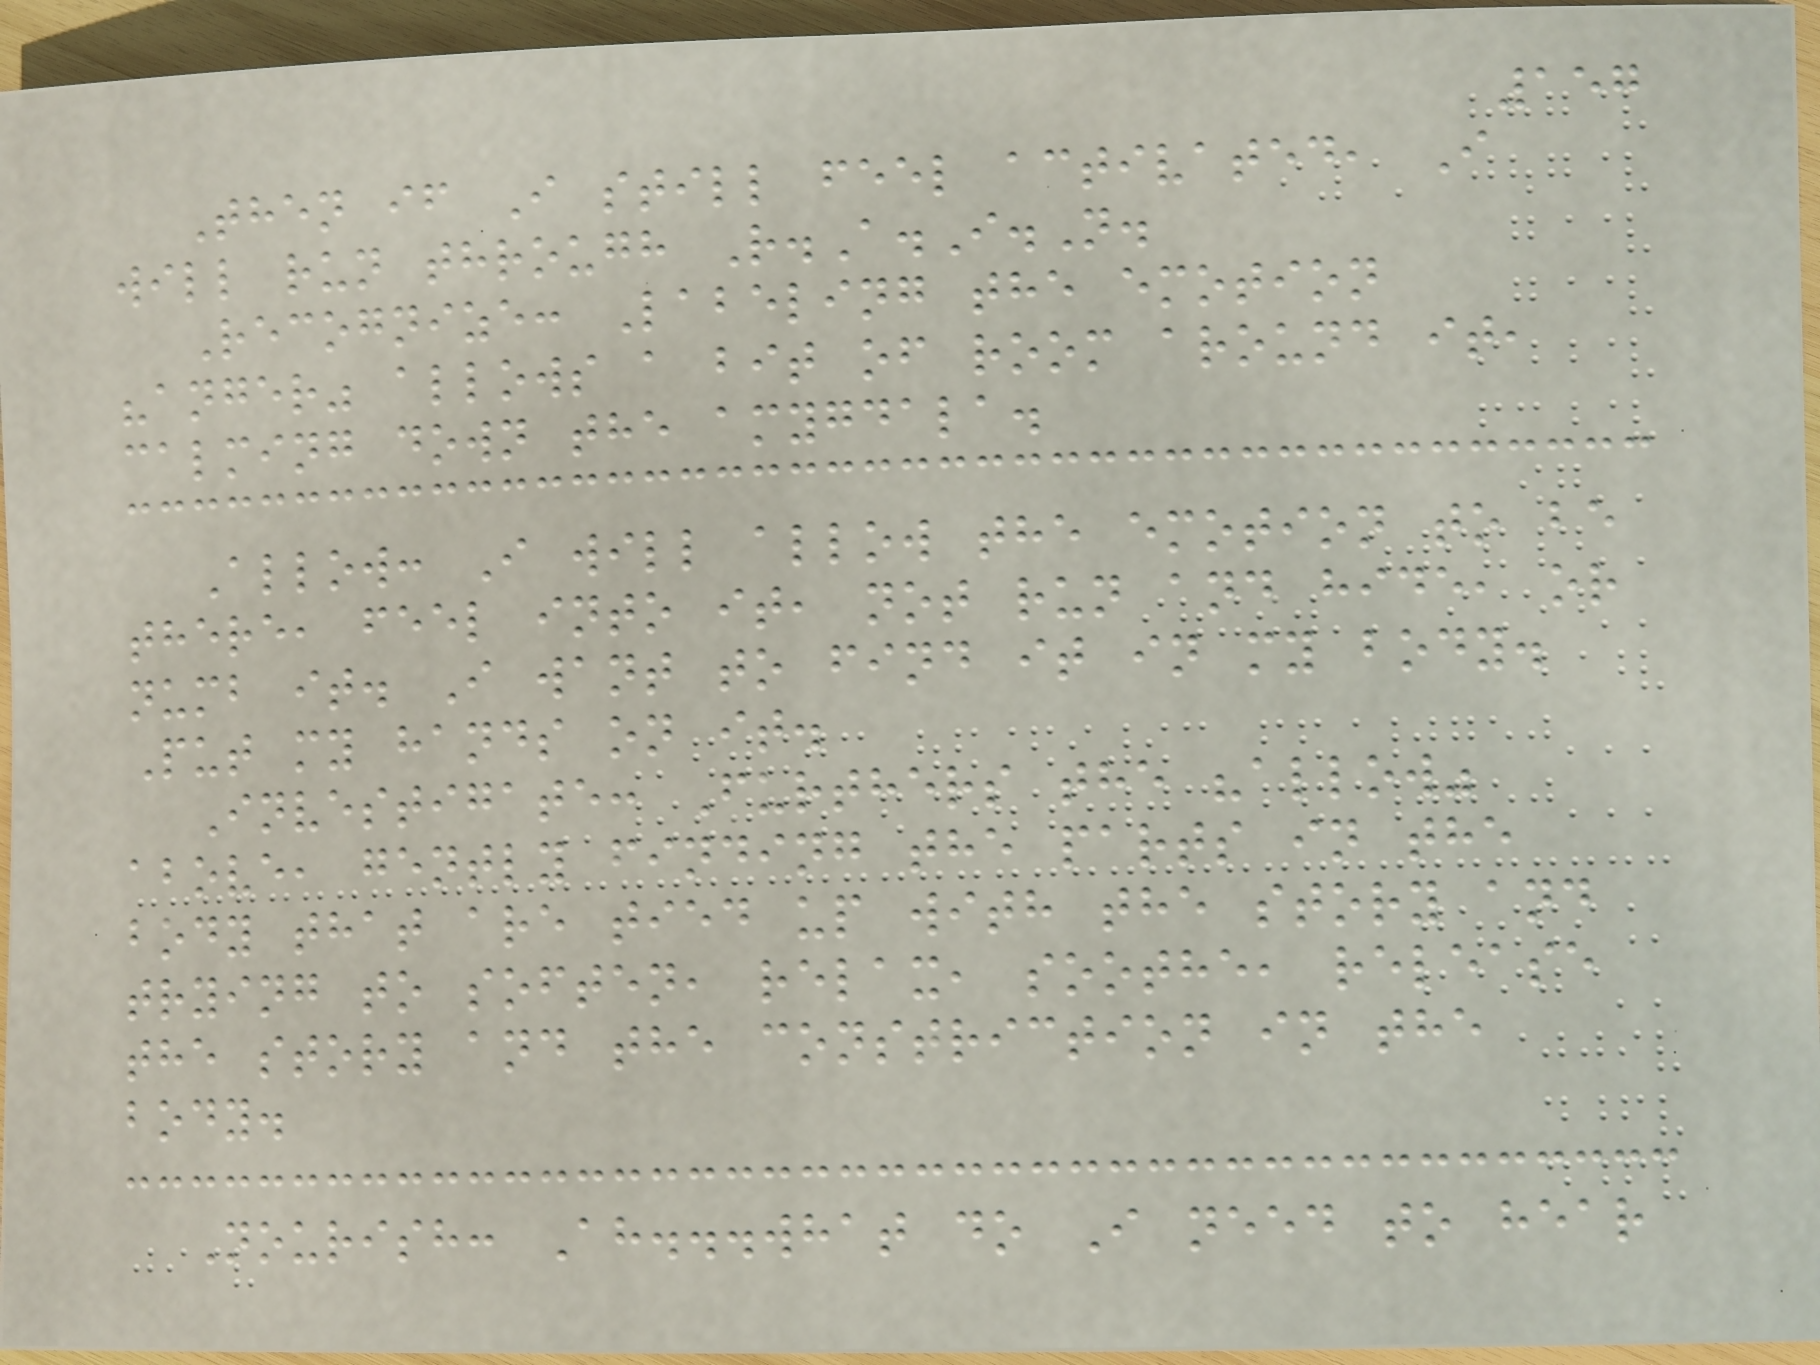157
Then if I still feel activated, I
will run through R.A.I.N.
Recognize: Labeling the emotion
"anger" allows a bit of room around it,
calming down the amygdala.
Allow: I will allow the emotion to be
there, feel into it, not run and hide, or
numb it. I want to find it in my body.
Put my hands on it.
Investigate: Furthers the "allow"
above, gently finding the parts in the
body that are tied up with the story and
trying to soften, relax, soothe, release
the story and the constriction in the
body.
Nourish: Ah...what do I need to hear
